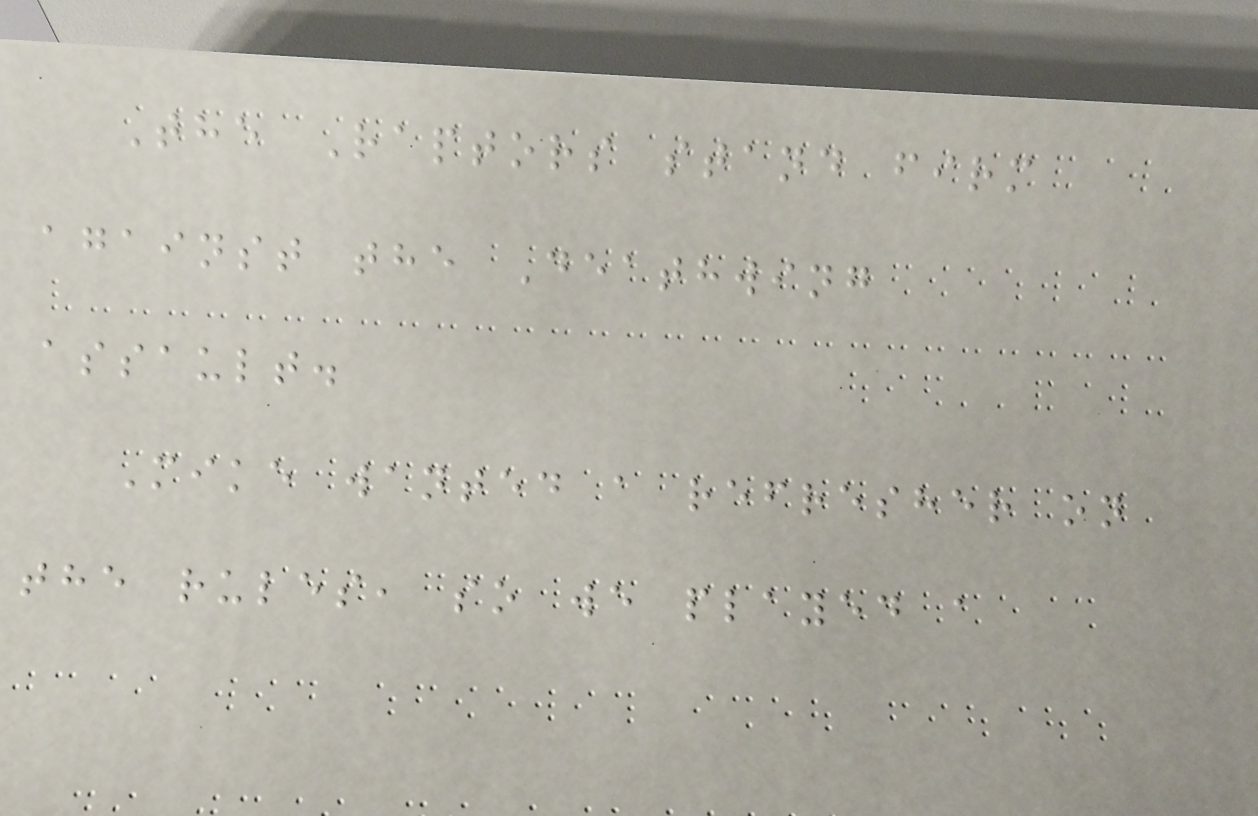The Raptors stand firm
against the Deathwing
assault.
Mike wanted a refresher on
the rules, so we played a
